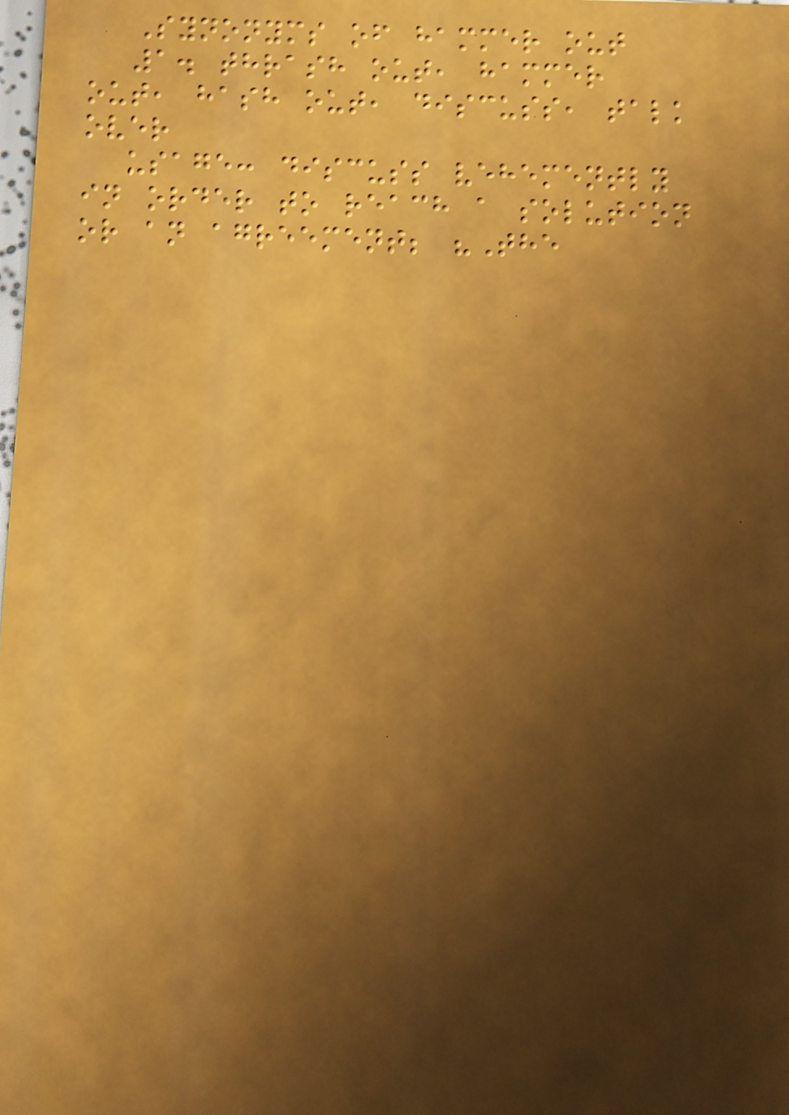Synonyms of hammer out
1. thrash out, hammer
out, hash out, discuss, talk
over
usage: discuss vehemently
in order to reach a solution
or an agreement; "The
